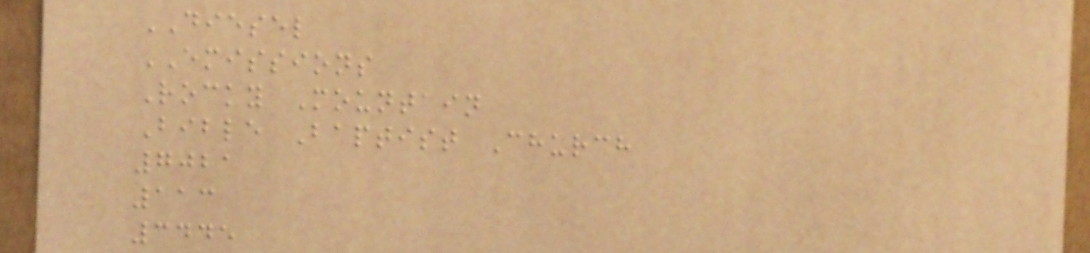DIESEL
EMISSIONS
Rocky Mountain
Bible Baptist Church
7021
113
3445
